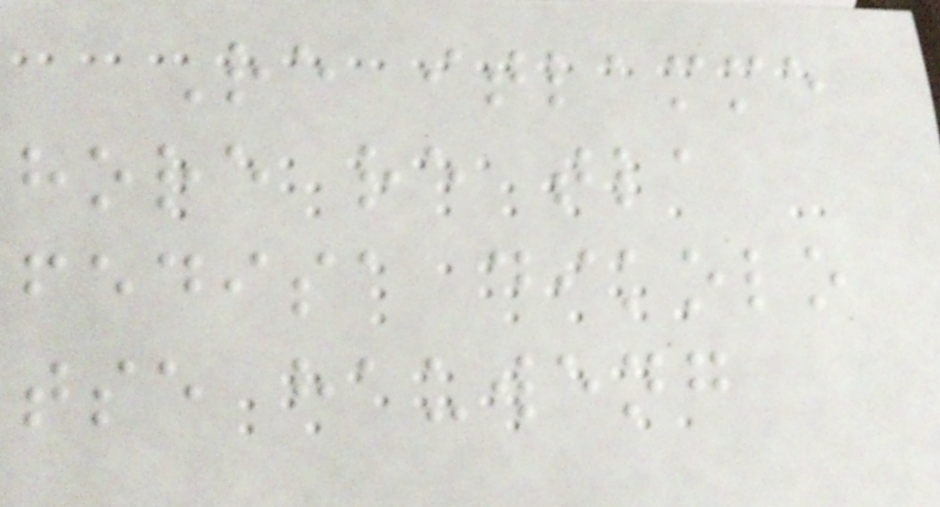Re itlamme
hore re tla
fedisa dikolo
tse hauweng
